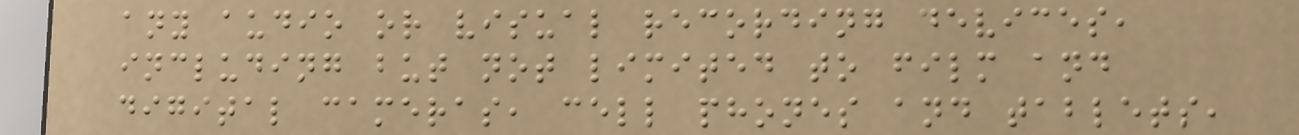any audio or visual recording devices,
including but not limited to film and
digital cameras, cell phones and tablets,
